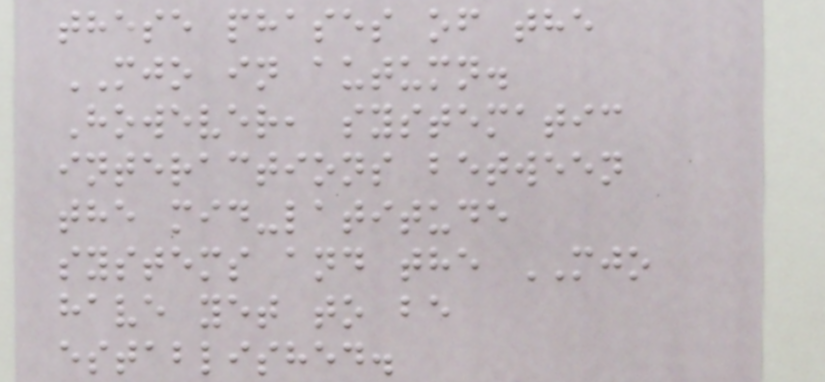these phases of the
MJO in autumn.
However, systematic
interactions between
the mid-latitude
systems and the MJO
have yet to be
established.
